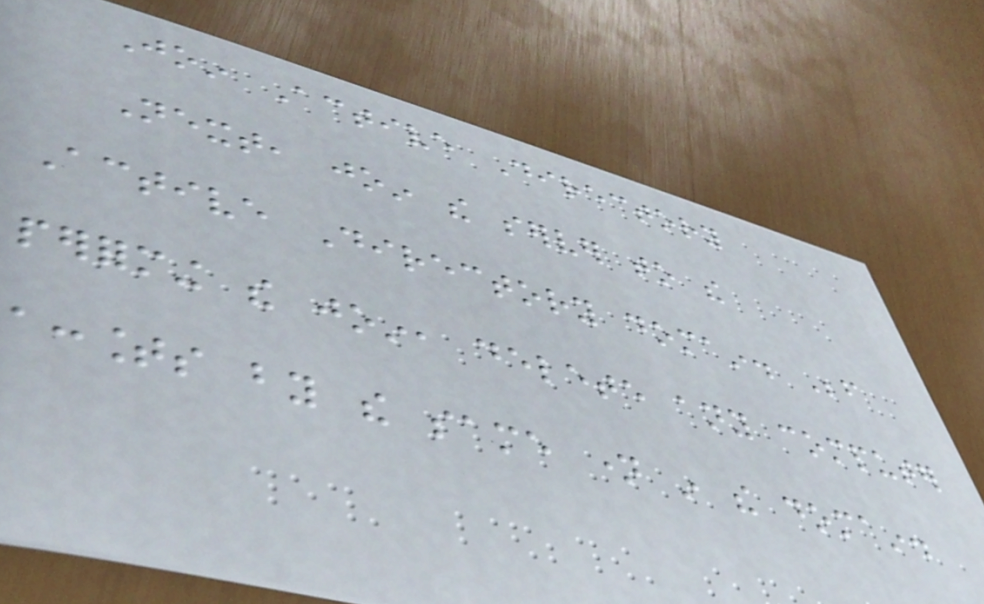Join Active Directory
Next, join the server to the
Active Directory domain. Before
performing the join, delete any computer
accounts by the same name in the domain.
